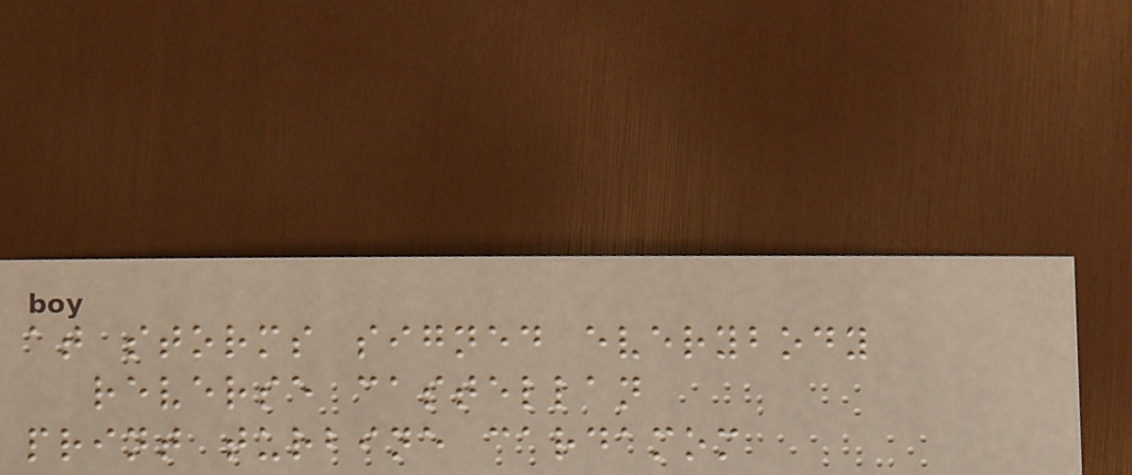at storms signed everybody
reverse castellan
print turbine cardamom
